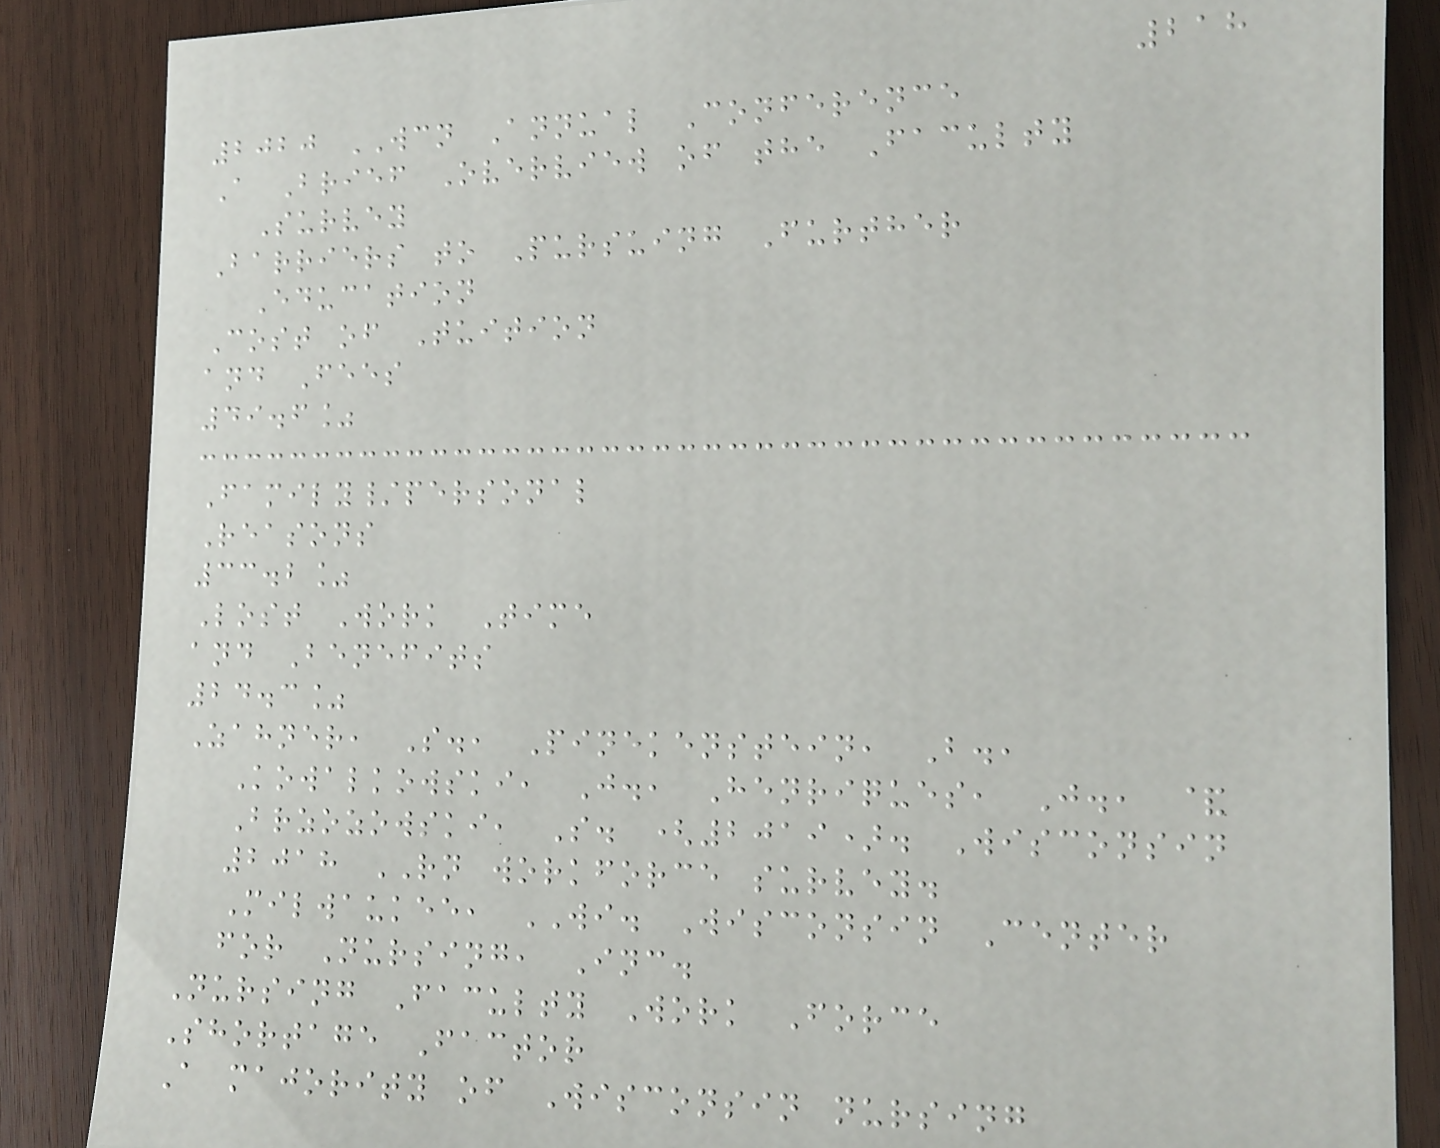218
2020 WCN Annual Conference
A Brief Overview of the Faculty
Survey
Barriers to Pursuing Further
Education
Cost of Tuition
and Fees
49.6%
Family/personal
Reasons
33.2%
Lost Work Time
and Benefits
24.3%
Zahner, S., Pinekenstein, B.,
Kowalkowski, J., Henriques, J., &
Brzozowski, S. (2019). Wisconsin
2018 RN workforce survey.
Milwaukee, WI. Wisconsin Center
for Nursing, Inc.
Nursing Faculty Work Force
Shortage Factor
A majority of Wisconsin nursing
